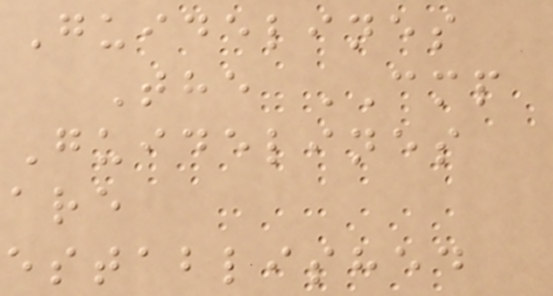Guidelines
The CMP
Guidelines
are
established
